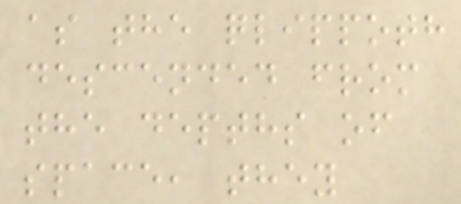as the qlippoth
descended from
the depths of
space, they
